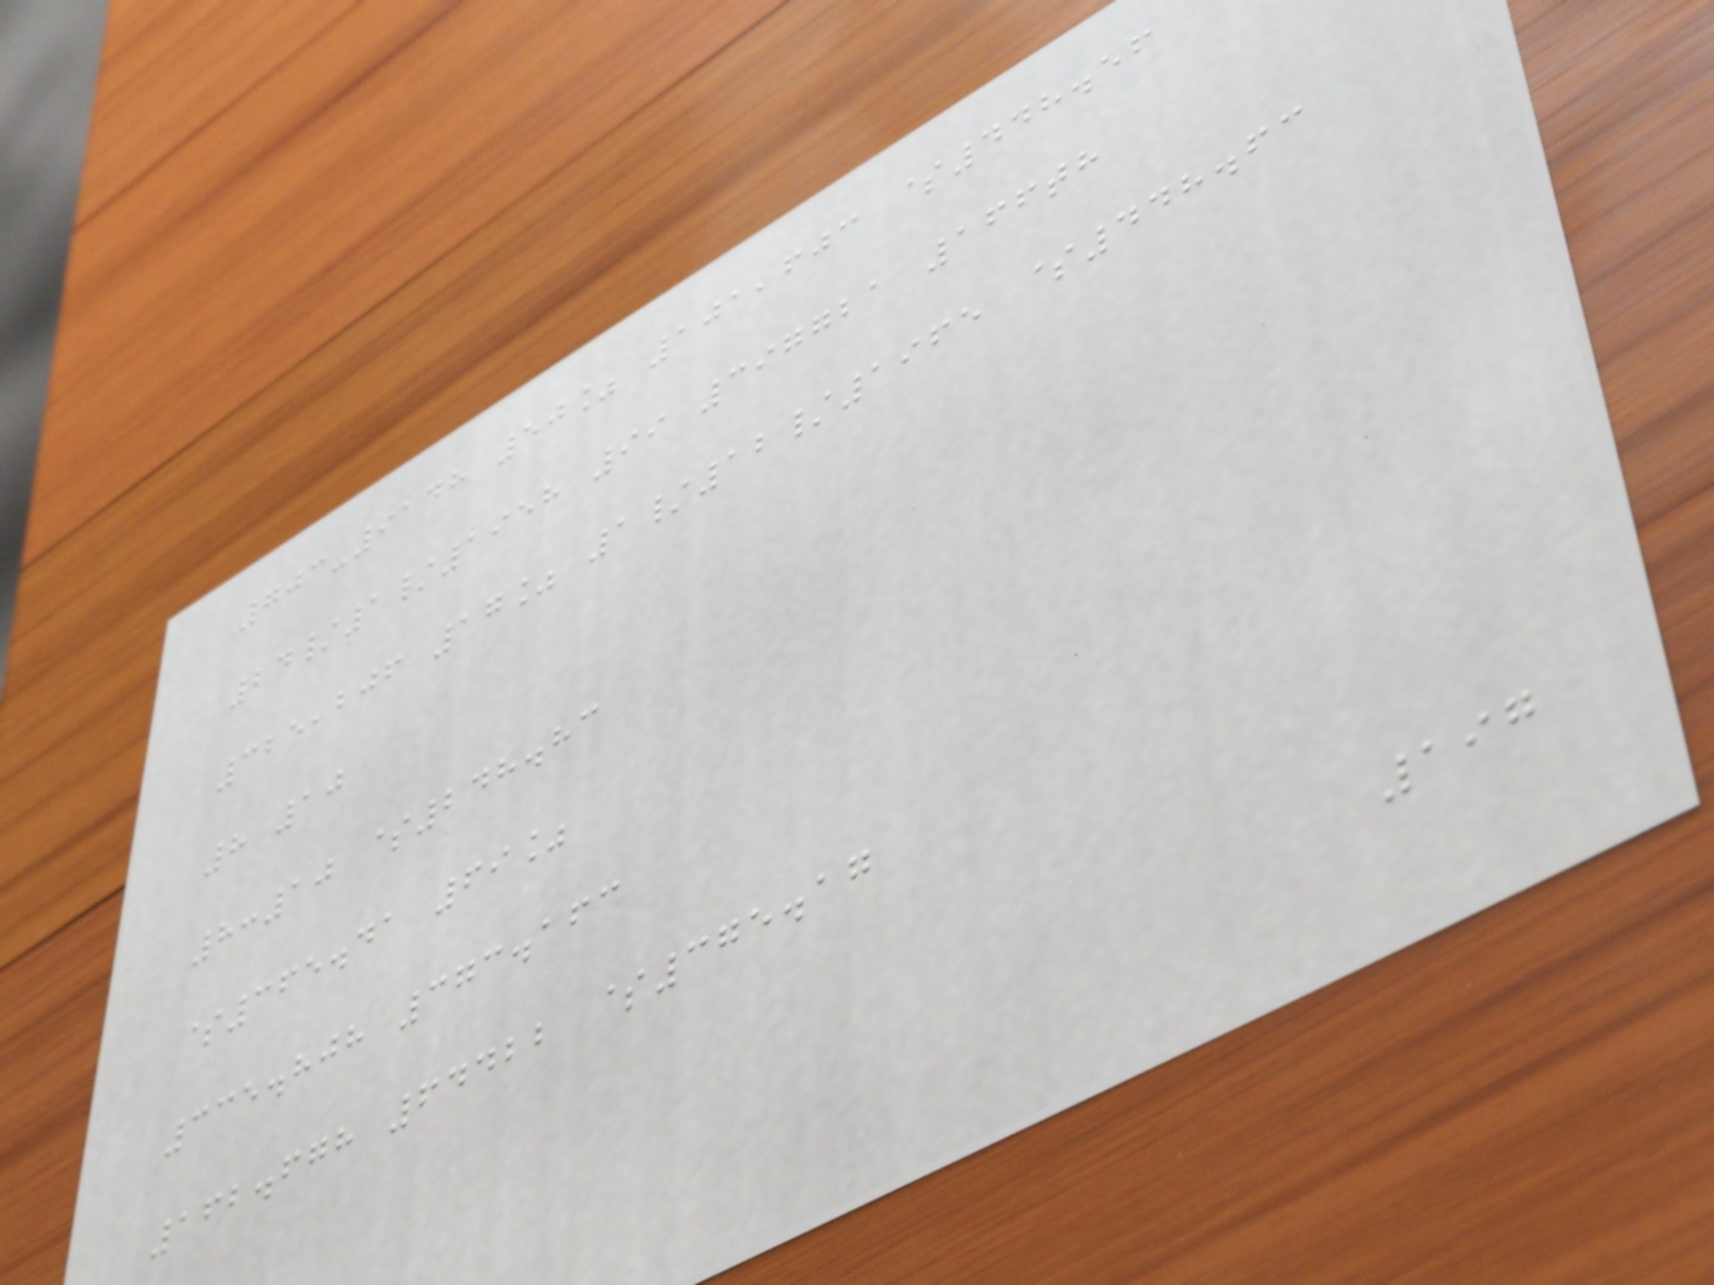703-9148 50% 101,603 $448.56
24/1/1958 99 397721 166th
325,206 17% 1/12/1965 $448.63
8 10
8:10 $248.83
$365.41 69%
335.808 373.163
162.678 64422 $375.17
197
